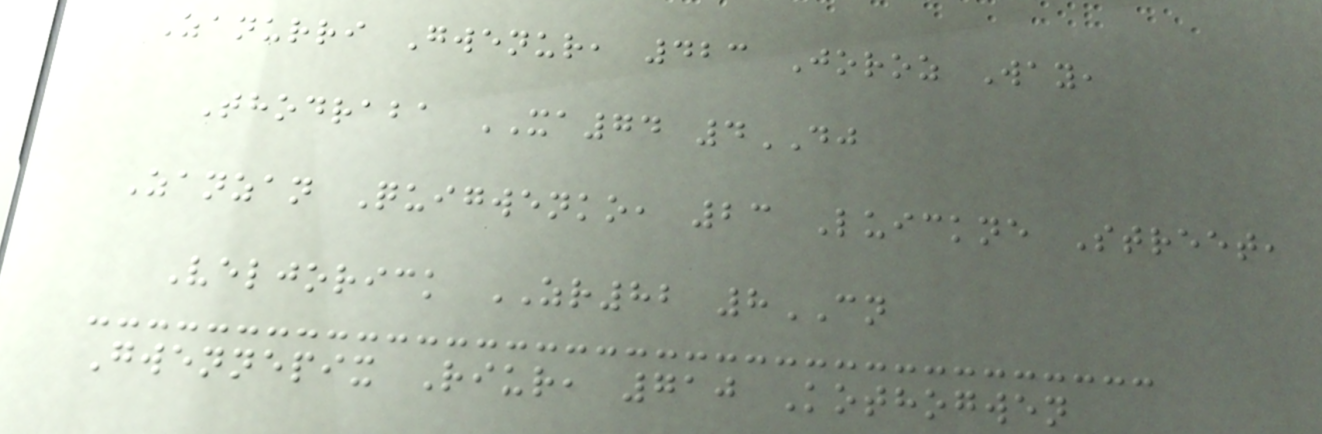Zanurri Gwenur, 423 Joroz Way,
Thodraba XA74 4DJ
Zanzan Quigwenko, 23 Luickne Street,
Veljorick ZR82 8CN
Gwennepix Riur, 710 Kothogwen
